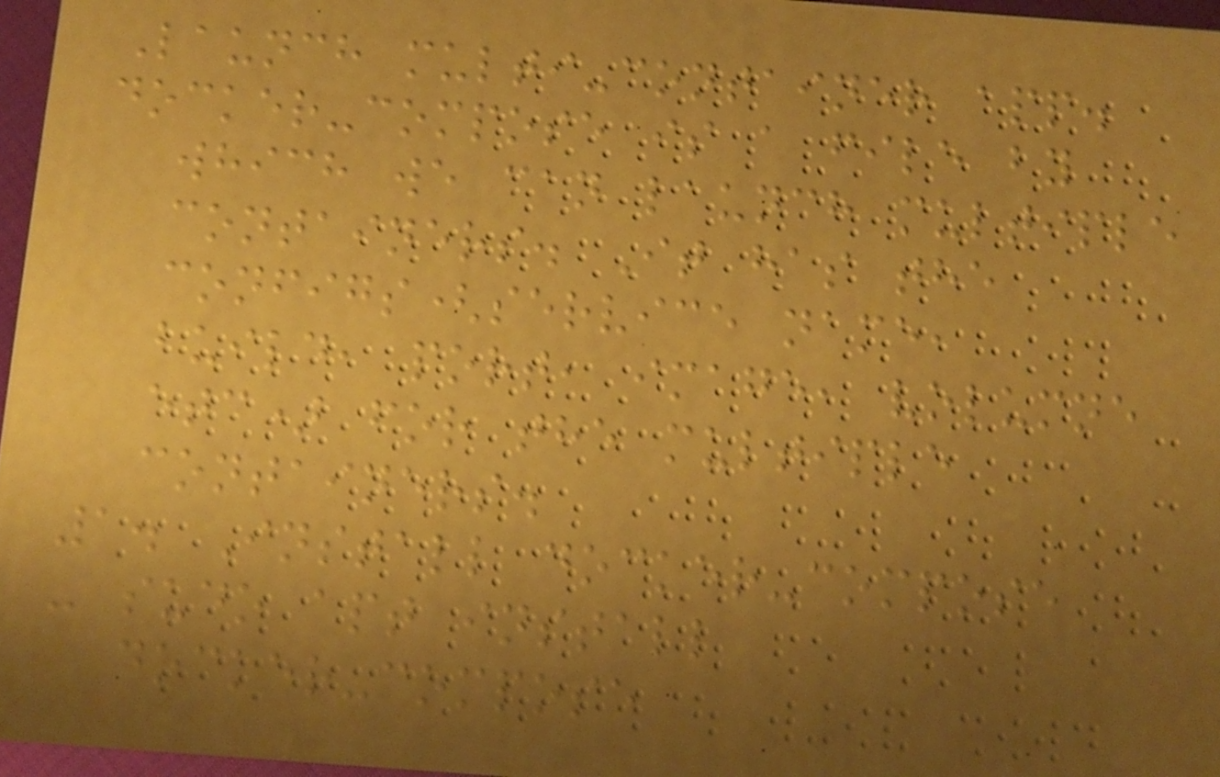Launch multi-container app.
docker-compose is a file by
which we can launch multiple
containers. It has the
configs(service name,
build, port, image, volumne
etc) for the multiple
containers.
1. Install docker-compose
- sudo apt install
docker-compose
